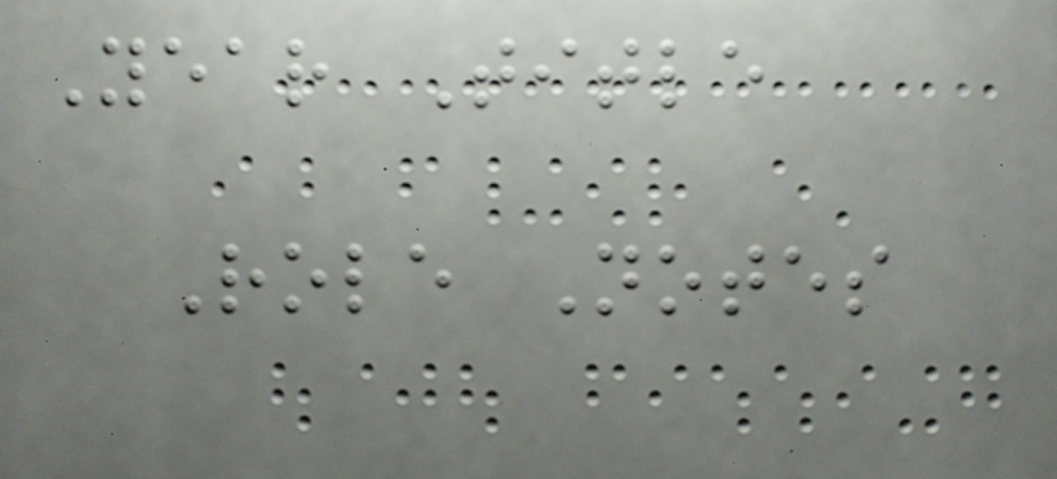Year Title
Role Notes
